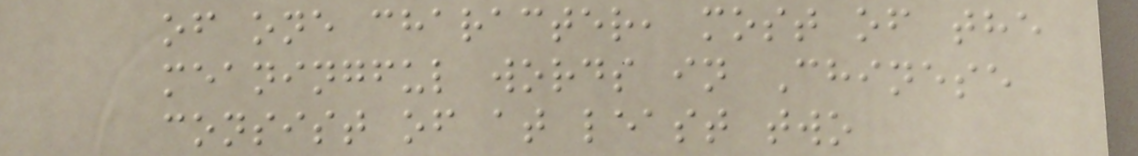of one character, most of the
meaningful words in Chinese
consist of at least two
